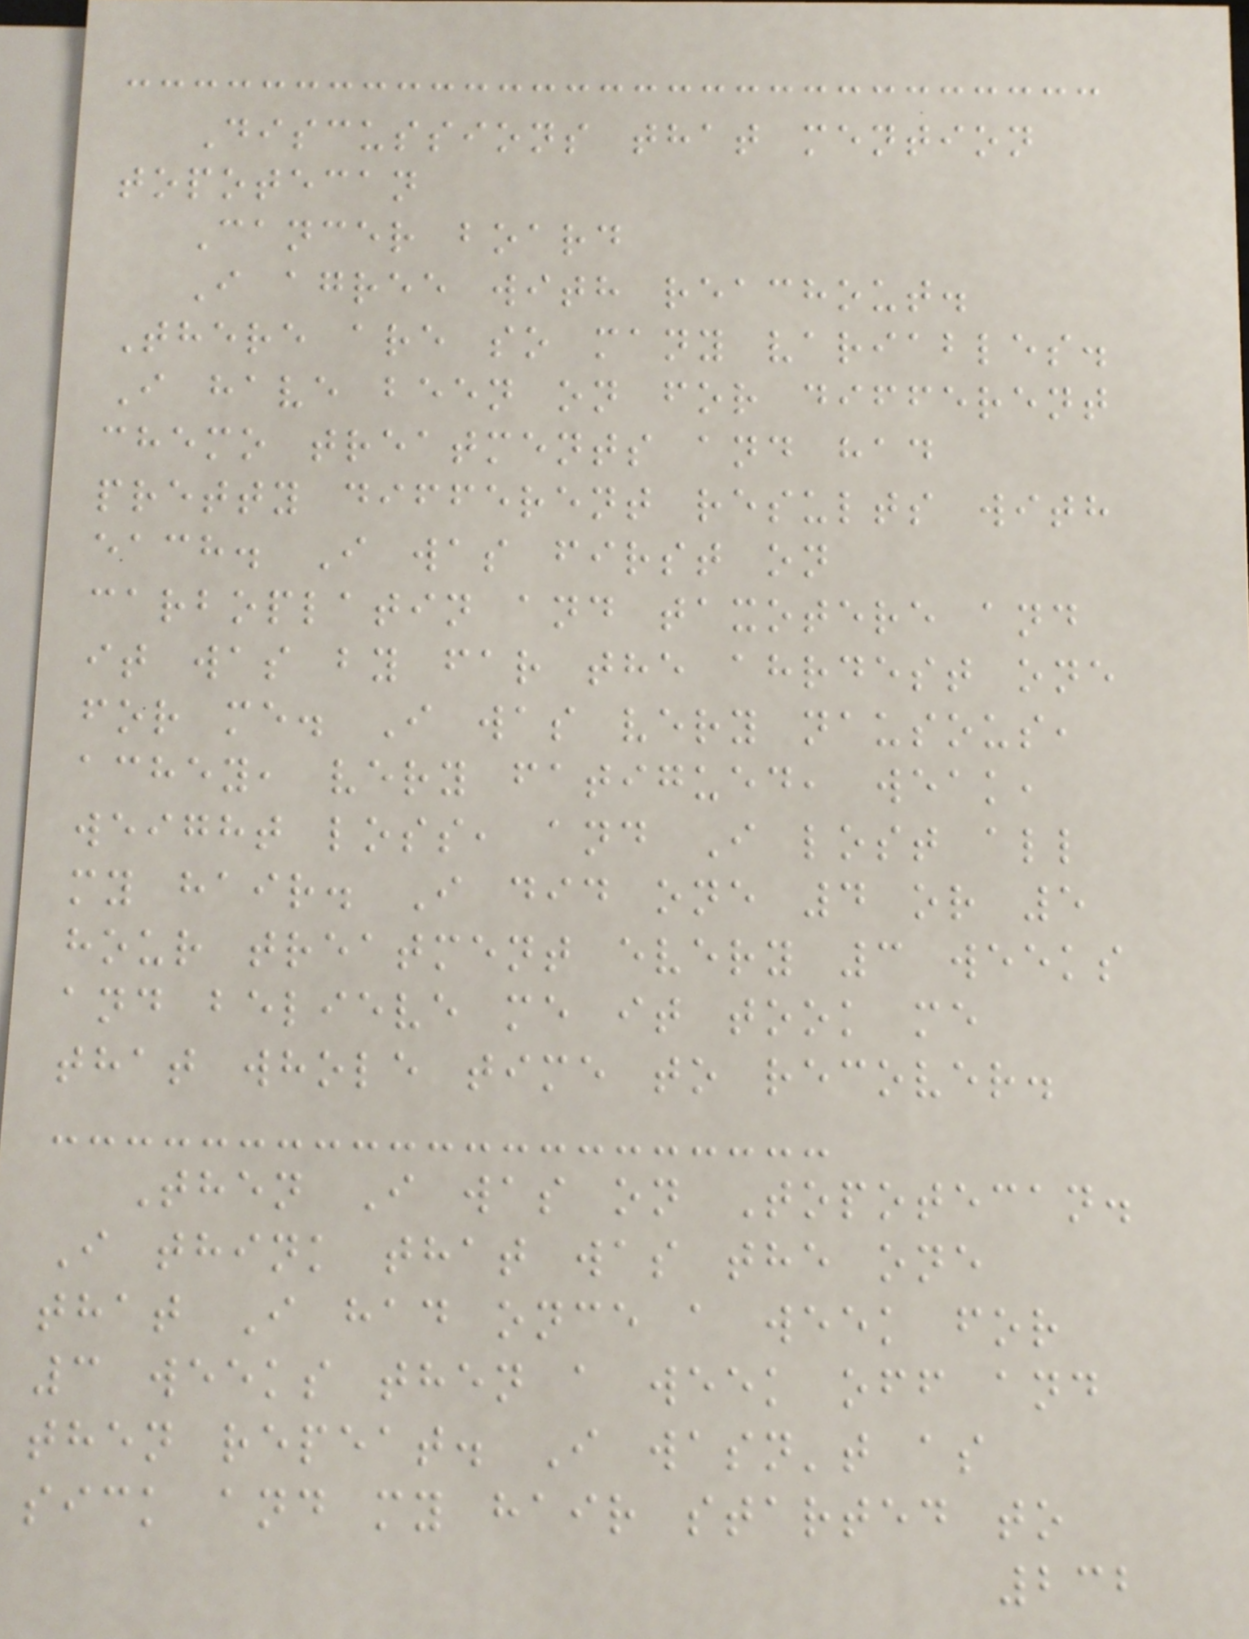Discussions that mention
topotecan
Cancer board
I agree with reachout.
There are so many variables.
I have been on for different
chemo treatments and had
pretty different results with
each. I was first on
carboplatin and taxotere and
it was by far the ahrdest one
for me. I was very nausous,
achey, very fatigued, weak,
weight loss, and I lost all
my hair. I did one 4 or 5
hour treatment every 3 weeks
and believe me it took me
that whole time to recover.
Then I was on Topotecan.
I think that was the one
that I had once a week for
3 weeks then a week off and
then repeat. I wasn't as
sick and my hair started to
232
